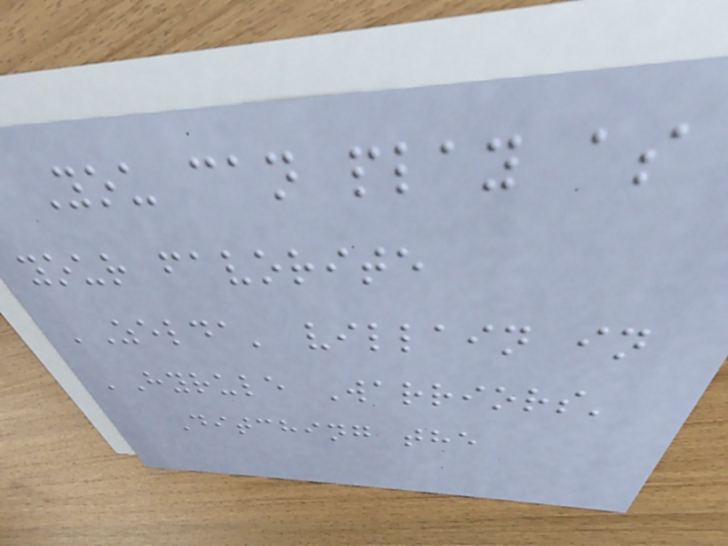You can play as
your favorite
'Zelda' villain in
'Hyrule Warriors'
Ditching the
